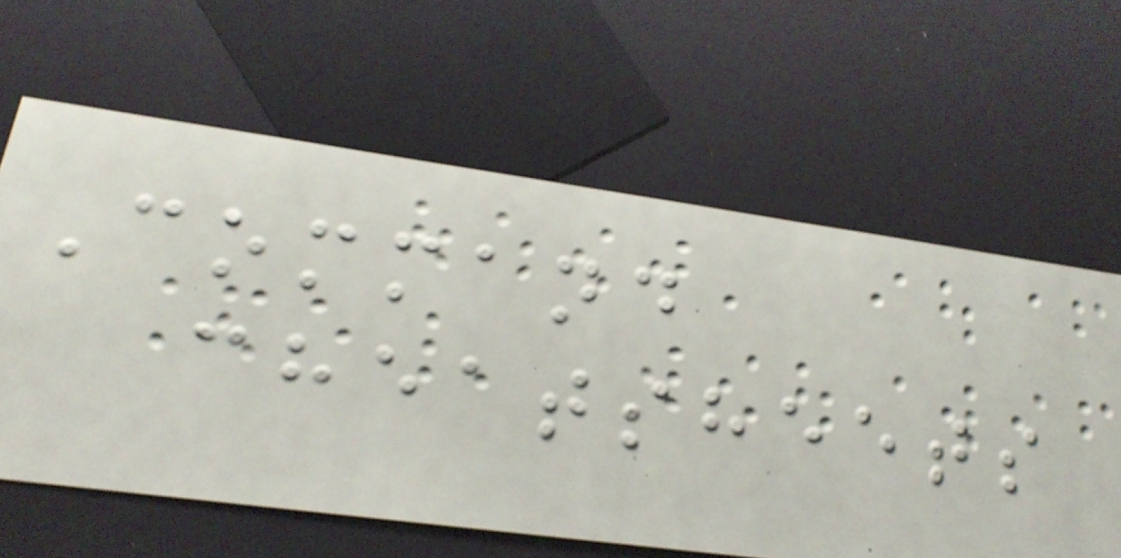Command
cheatsheets
